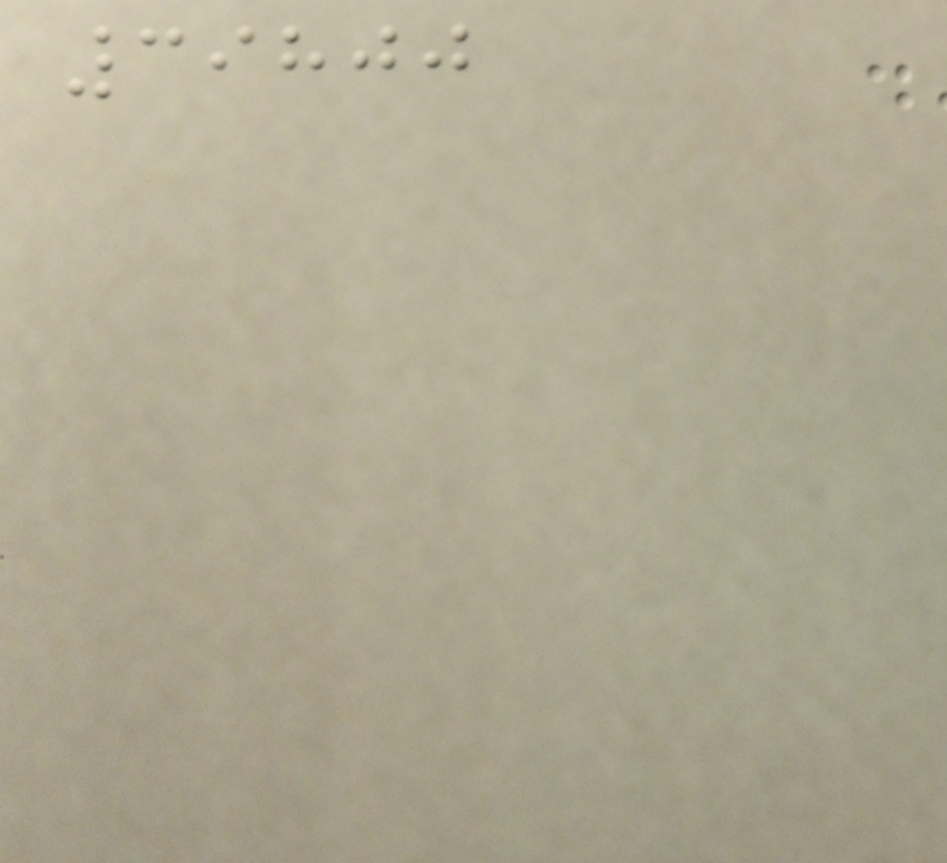39800
